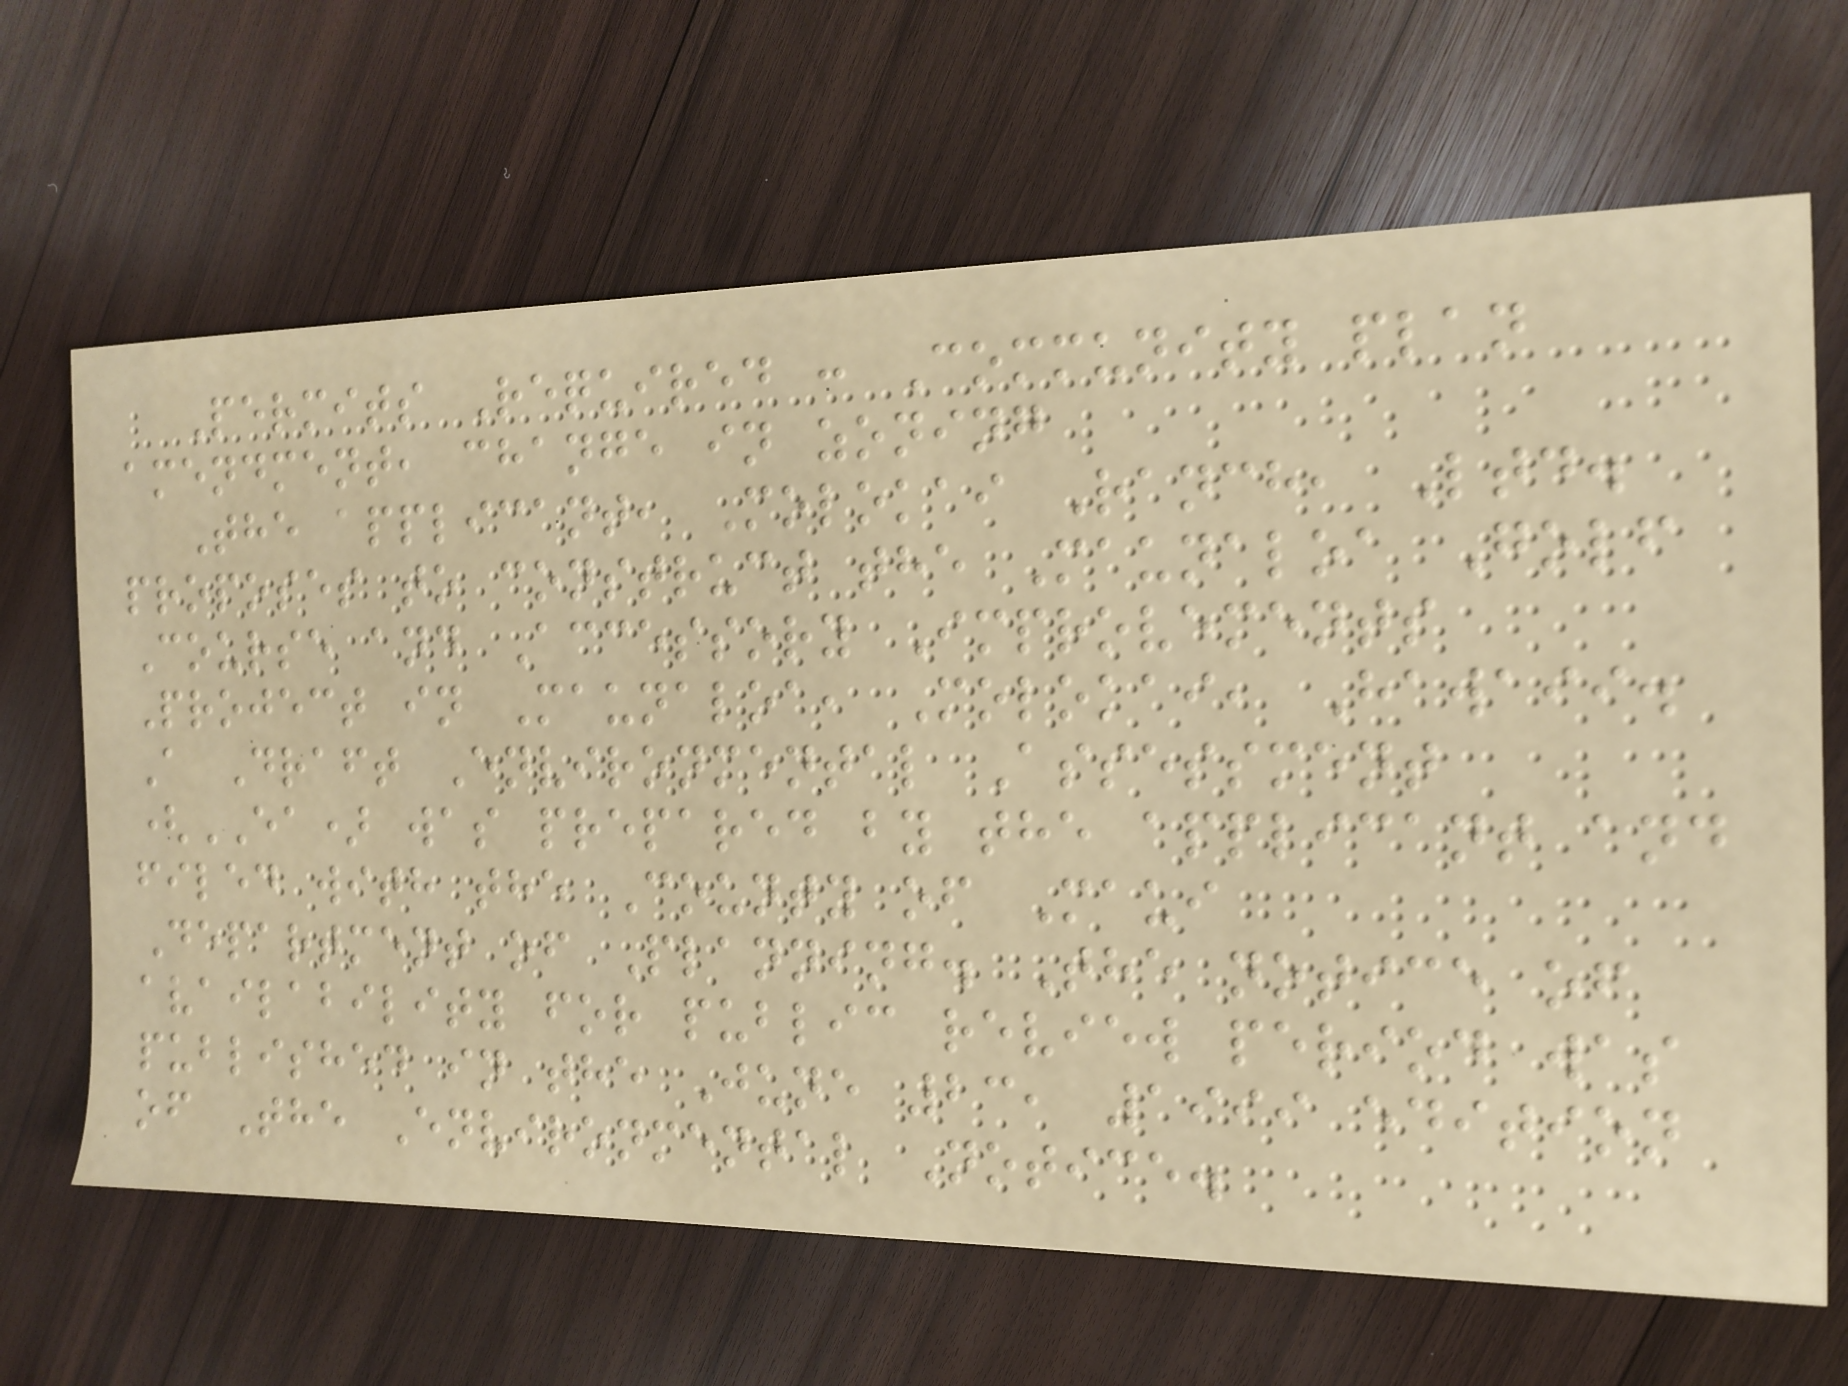Permits Required : Community plan
amendment, change in zoning
The applicant, Molokai Ranch, Ltd.
proposes to construct the Maunaloa Golf
Course and Accessory Improvements
Project in Maunaloa, Molokai, Hawaii.
A Draft Environmental Assessment
(EA) was prepared by the applicant and
filed with the County of Maui
Department of Planning. The notice of
availability for public review period was
published in the June 23, 1999 edition
of The Environmental Notice.
